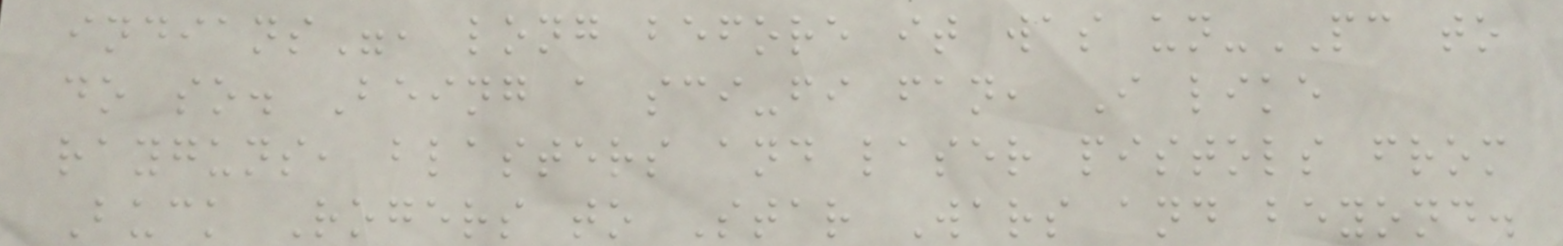indians", long before it was un-PC to
do so. Being a sci-fi fan, I like
rayguns, blasters and laser pistols from
Buck Rogers to Star Wars and beyond.
